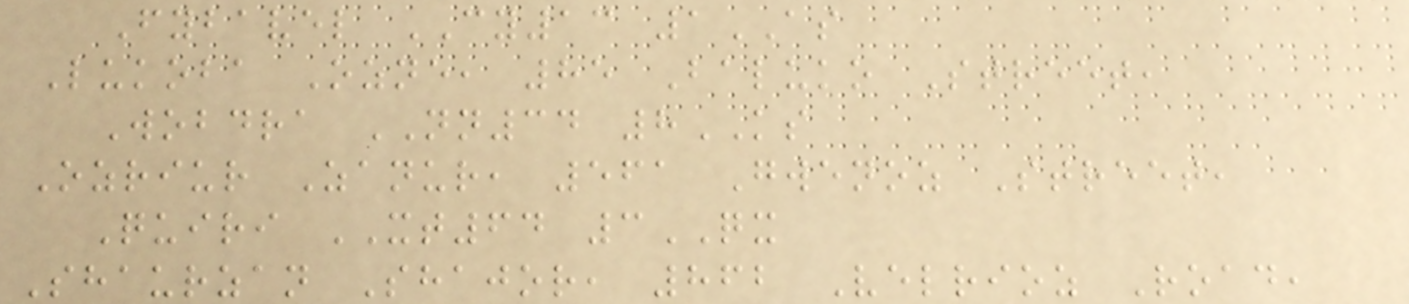Fybavel CY13 1AS
Lukoba Ozne, 85 Baluko Street,
Wobdra NN34 8KS
Ozriur Zanur, 561 Gwenoz Street,
Quiri XT64 3QX
Shaurzan Shajor, 862 Velrioz Road,
